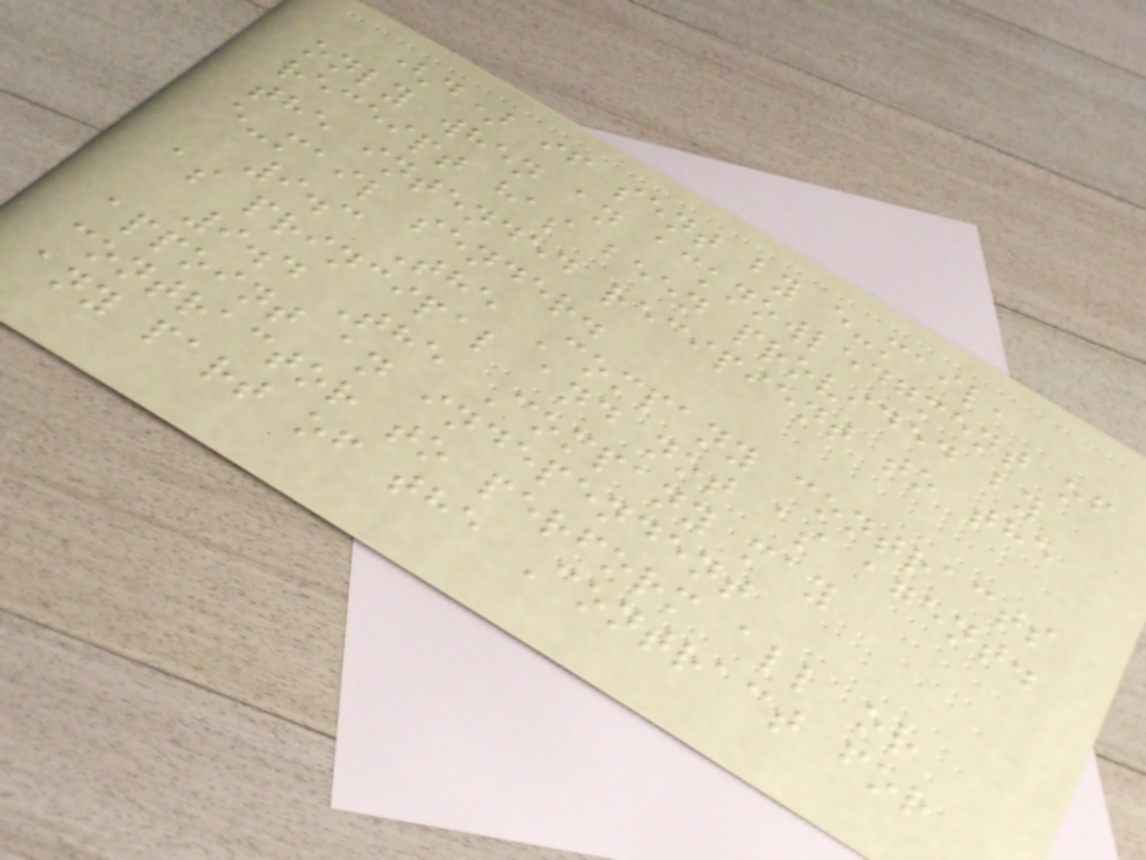(d) if sent by e-mail,
only when an acknowledgment of
receipt has been provided by
the intended recipient to the
e-mail sender.
9.3 The Company contracts
as principal and not as agent.
9.4 The Company may
appoint an independent
contractor to perform all or
any part of the Contract for
